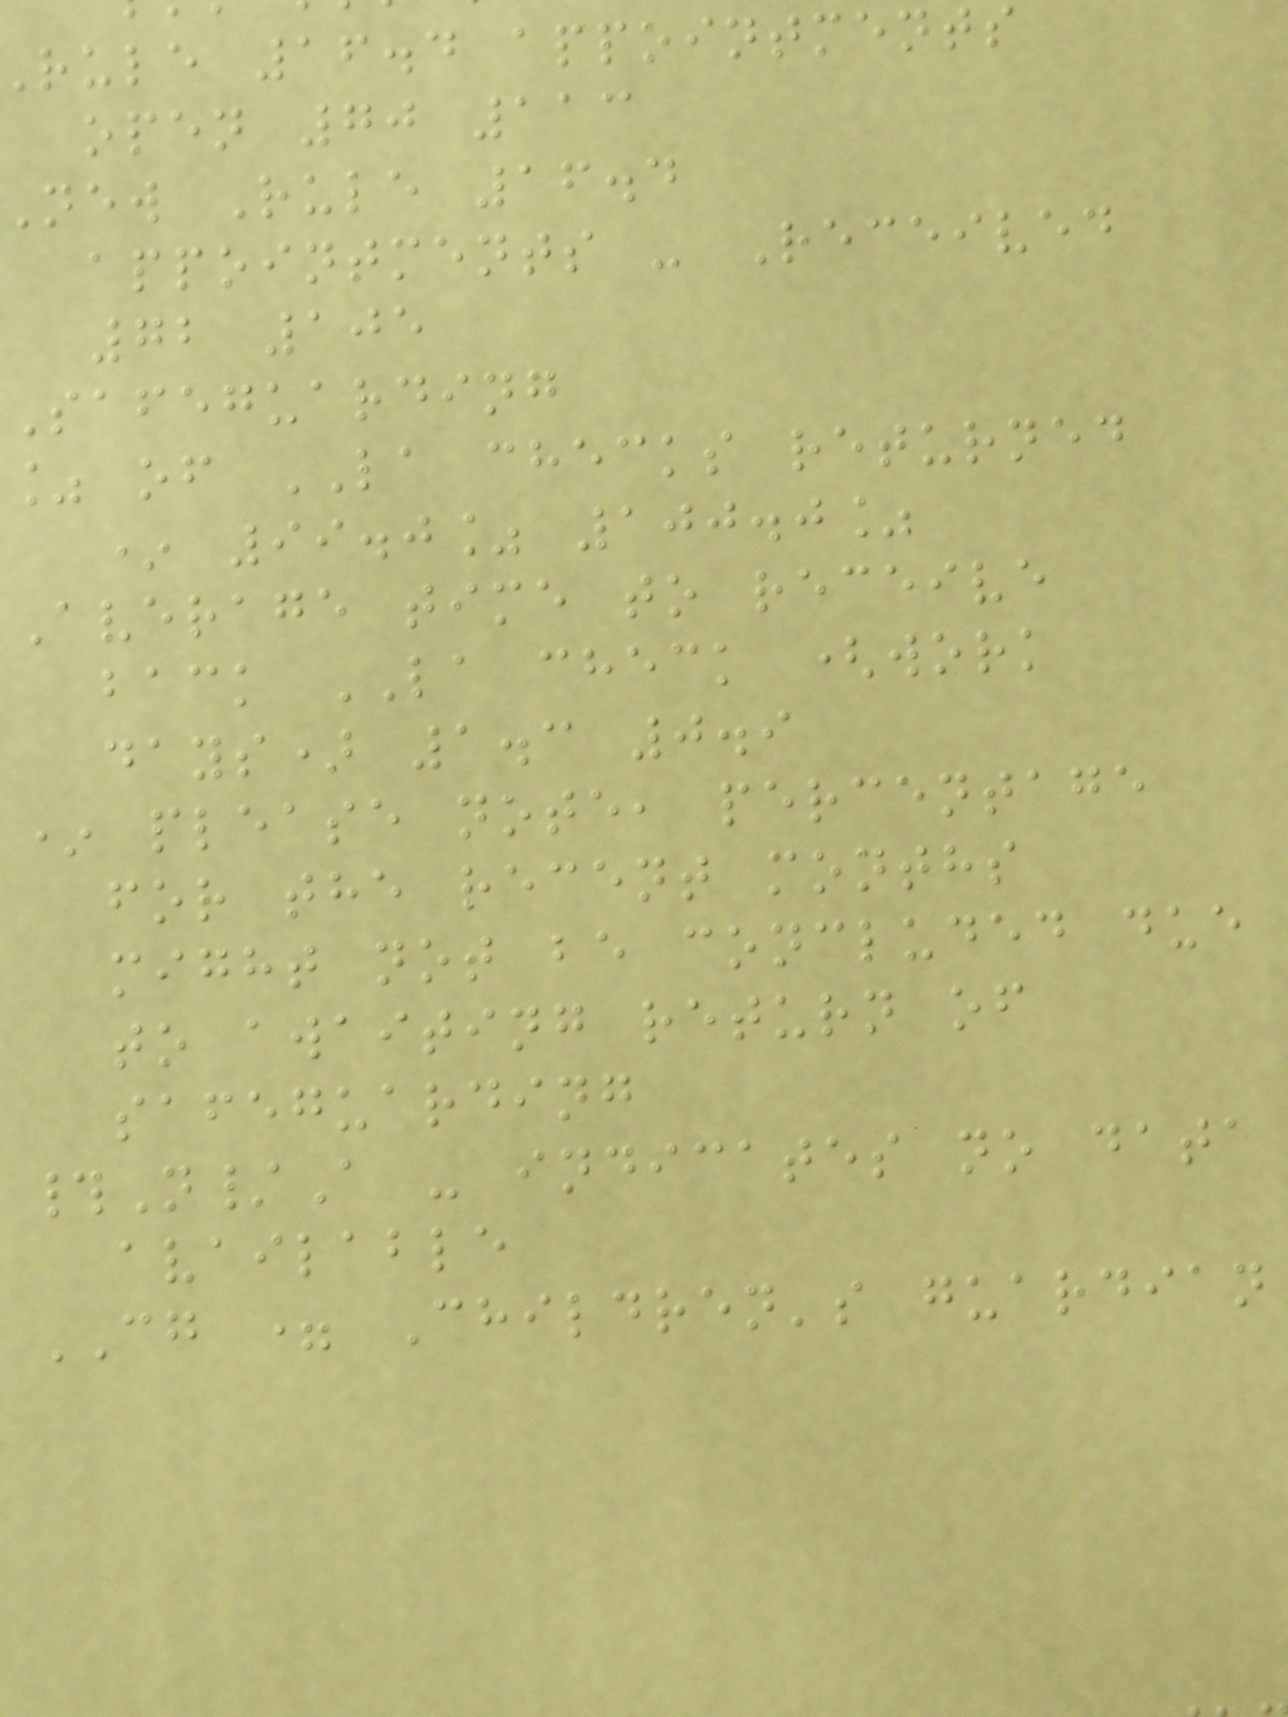rule 16.4 appointments
open 70 113
new Rule 16.4
appointments - Received
72 105
Safeguarding
% of LA checks returned
* 99.0% 100.0%
Average time to receive
back LA check (work
days) 1.3 0.9
* please note, percentage
for the recent months
might not be concluded due
to awaiting return of
safeguarding
#N/A - indicates no data
available
CG = Children's guardian
